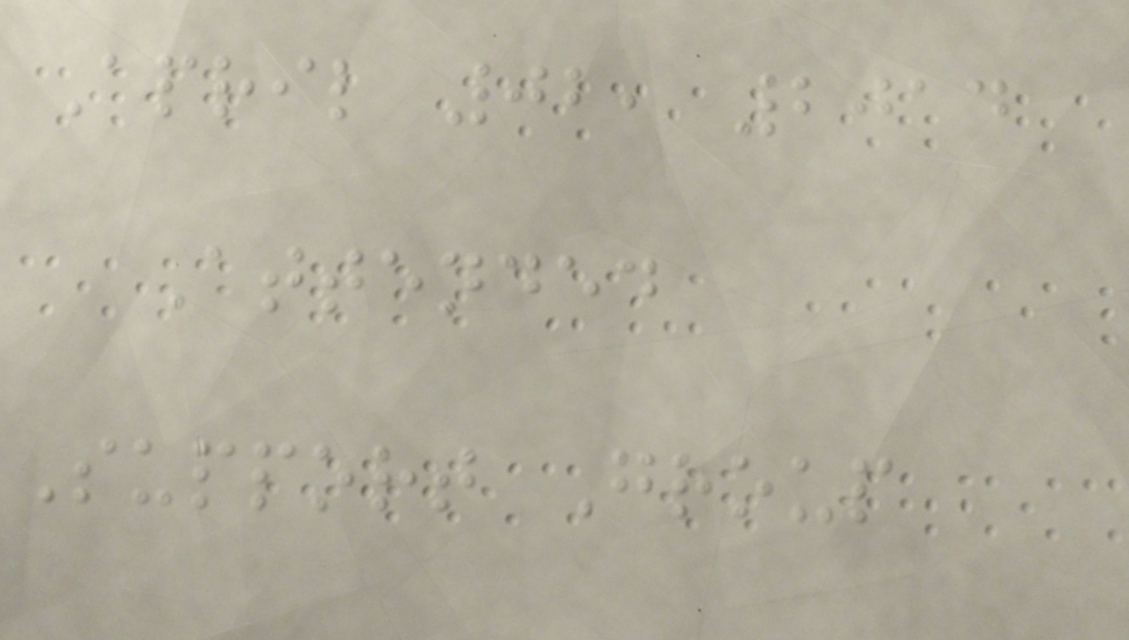April 02, 2014
Attended
Support Group
